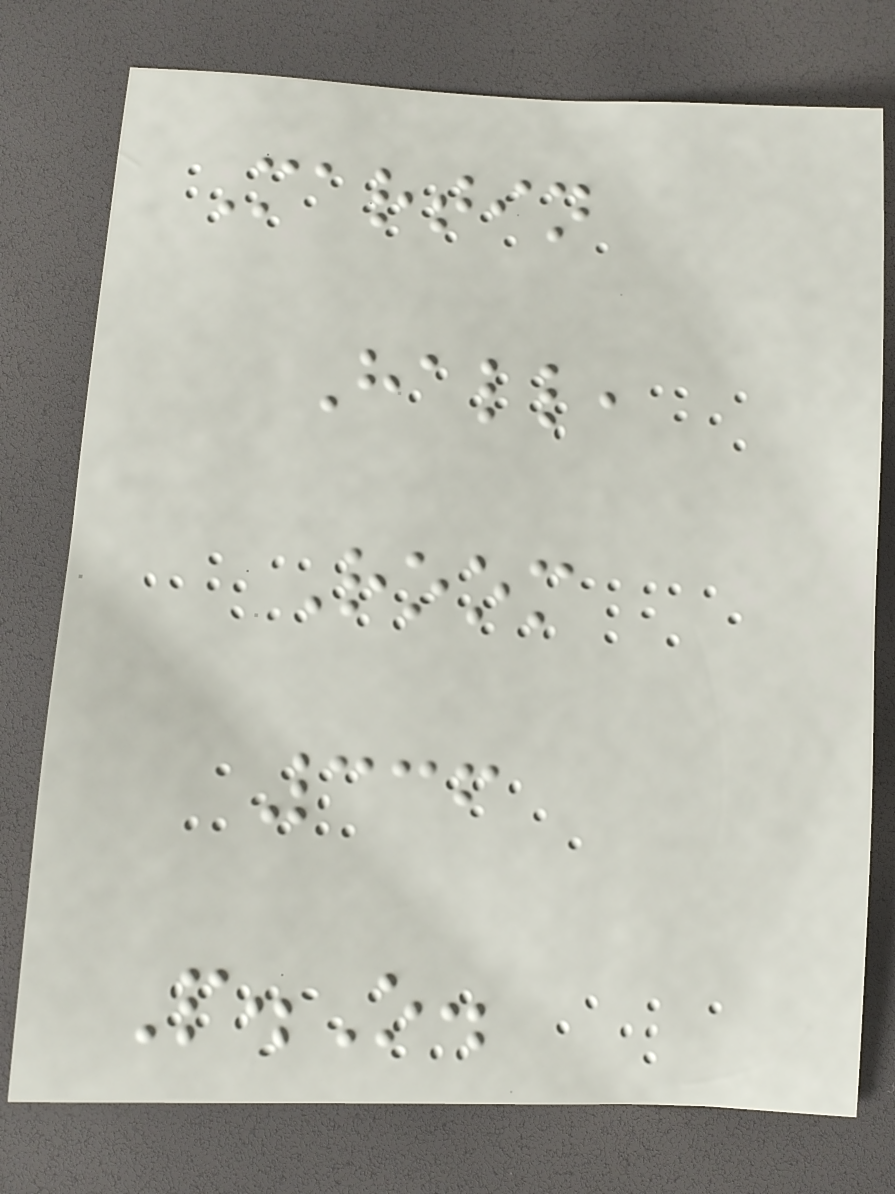Martin
Hall,
Room
336
P.O.
